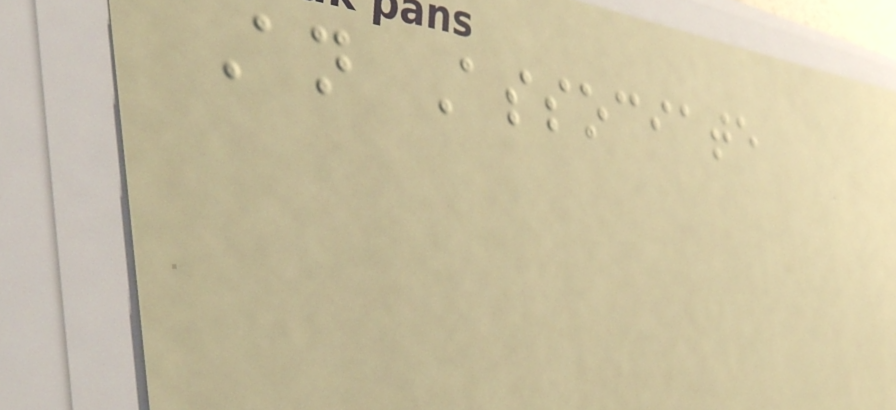An Associate
